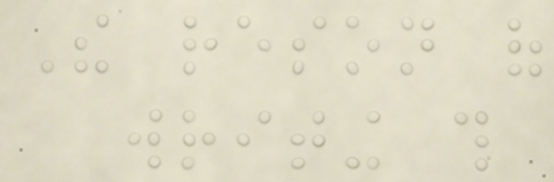The reson of
writing this
